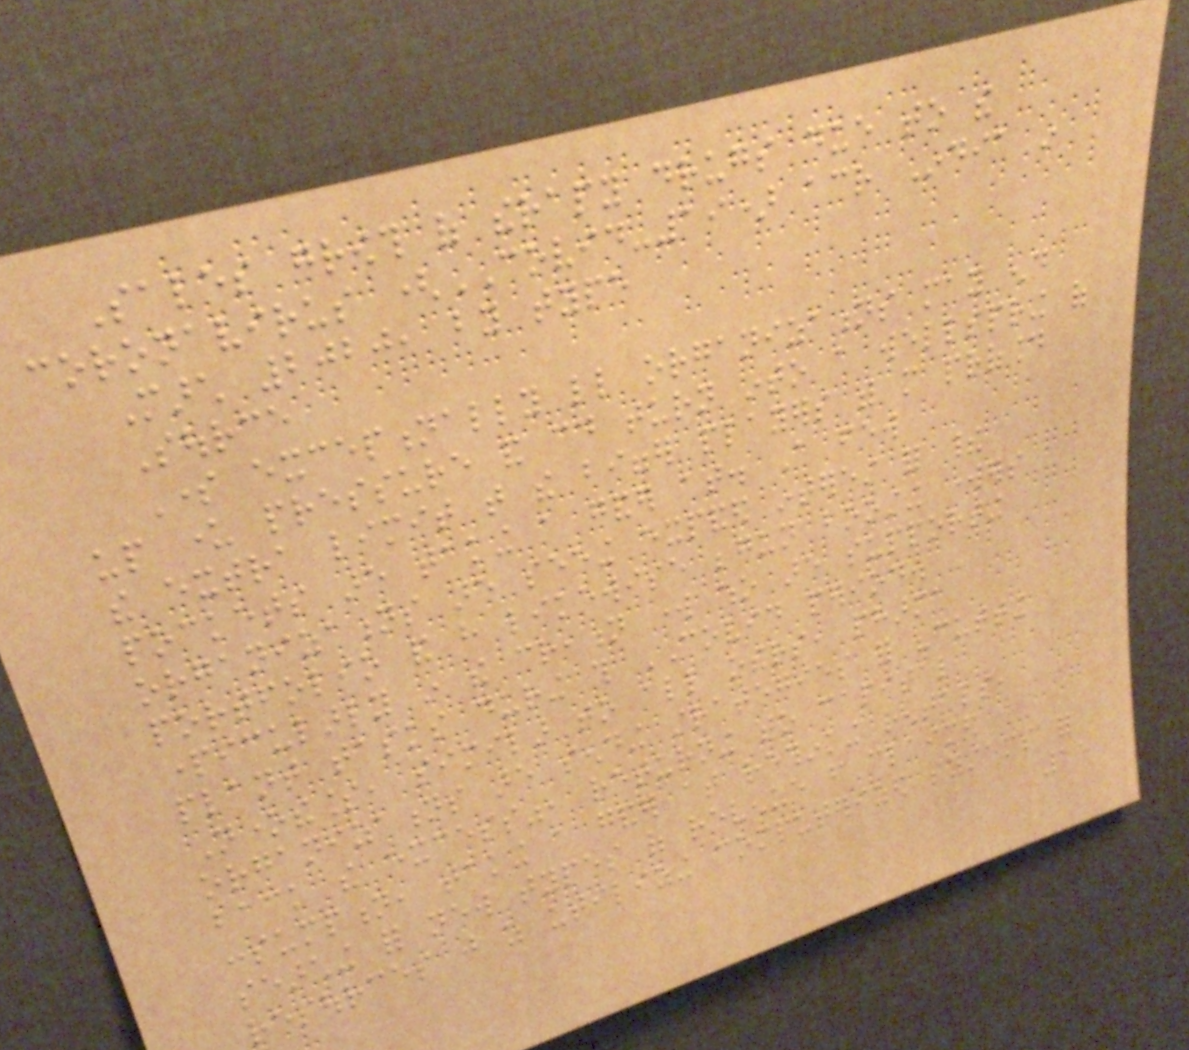Sales growth of therapy drugs due to the
coronavirus (COVID-19) across India in
March 2020, by type
Source
Some exceptionally little organizations may end
up under pressure and could turn into a wellspring of
the extra limit that the bigger players with more profound
pockets are taking a gander at. A few
organizations are seeing expanded interest for their
portfolio and have likewise begun boosting workers
particularly in the creation work who are supporting
plant tasks during this COVID period.
Nonetheless, similar to all others, pharma
organizations are sending strategies for "cutting
back the excess", returning to capital
consumption, taking a gander at rethinking rentals,
searching for new types of revenue from claimed
resources just as utilizing computerized systems for
15
